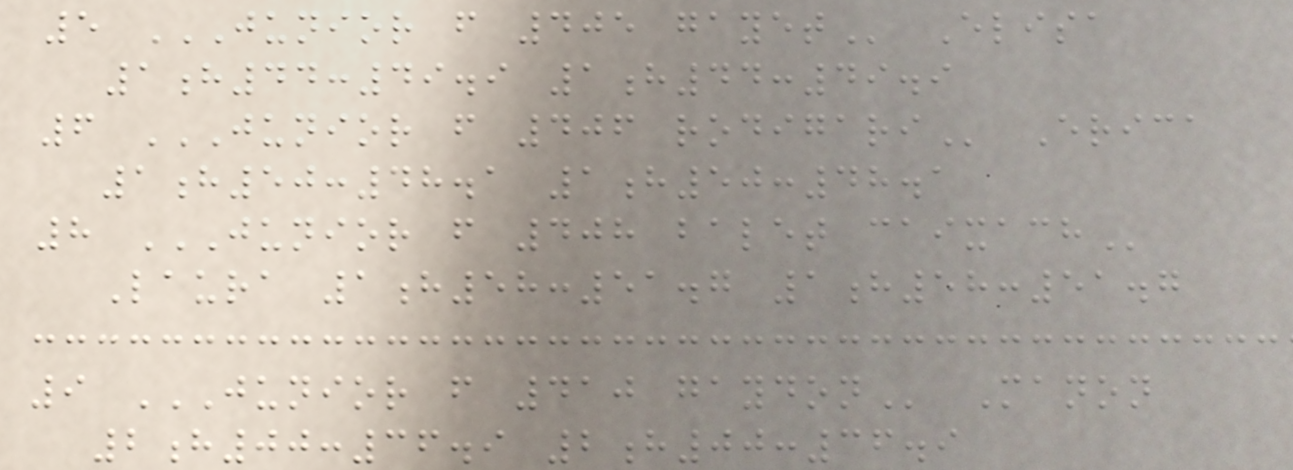5 JUNIOR F 405 GAYET Elisa
1h44:49.9 1h44:49.9
6 JUNIOR F 406 RODIGARI Erica
1h50:48.1 1h50:48.1
8 JUNIOR F 408 BALET CAIXACH
Laura 1h58:51.7 1h58:51.7
9 JUNIOR F 410 GAYDON Manon
2h00:36.9 2h00:36.9
